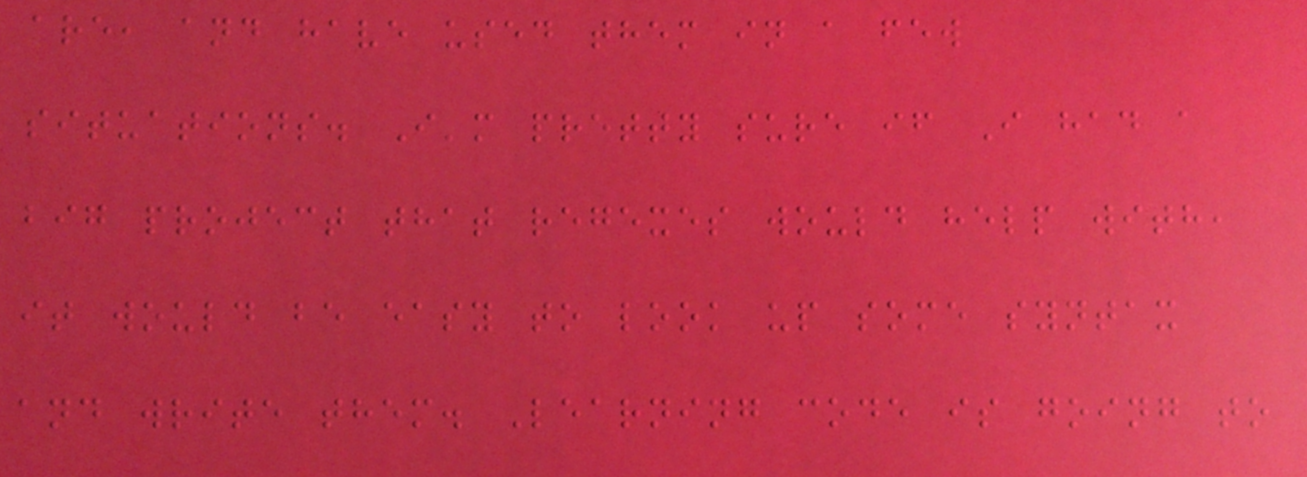are, and have used them in a few
situations. I'm pretty sure if I had a
big project that regexes would help with,
it would be easy to look up some syntax
and write them. Learning code is going to
